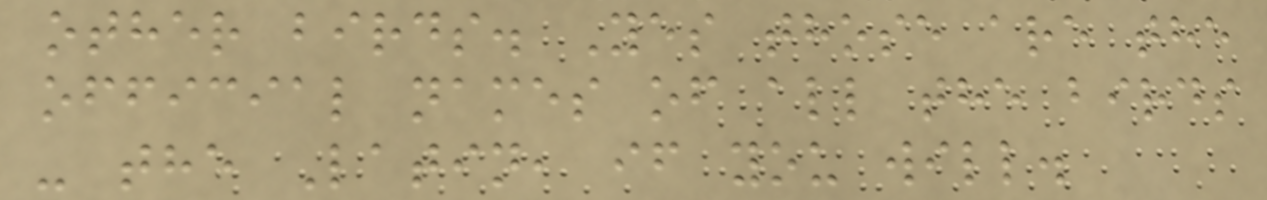other birds. Yes those are the
official names of all the birds
- the Latin, if you will.
